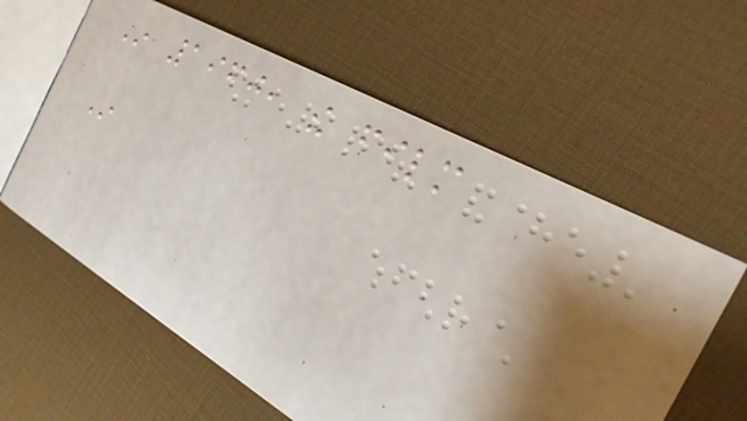In 1960, the film
In
